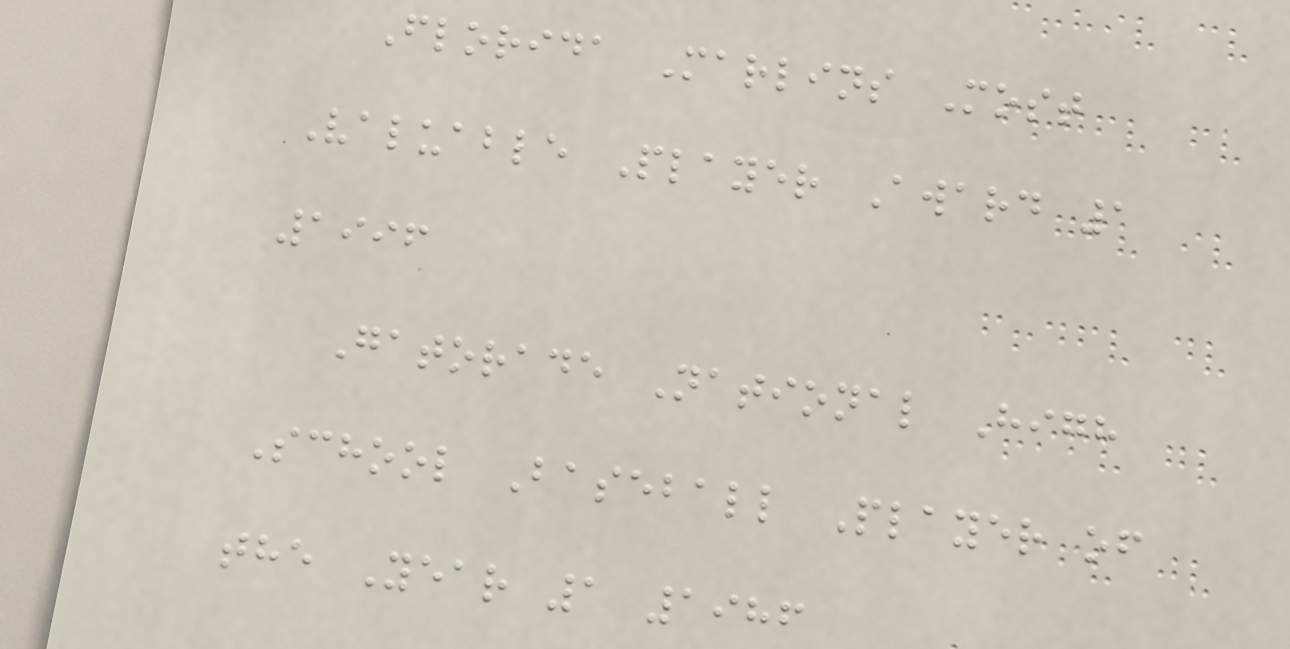Florida Marlins Most
Valuable Player Award 1
1996
Gatorade National High
School Baseball Player of
the Year 1 1986
